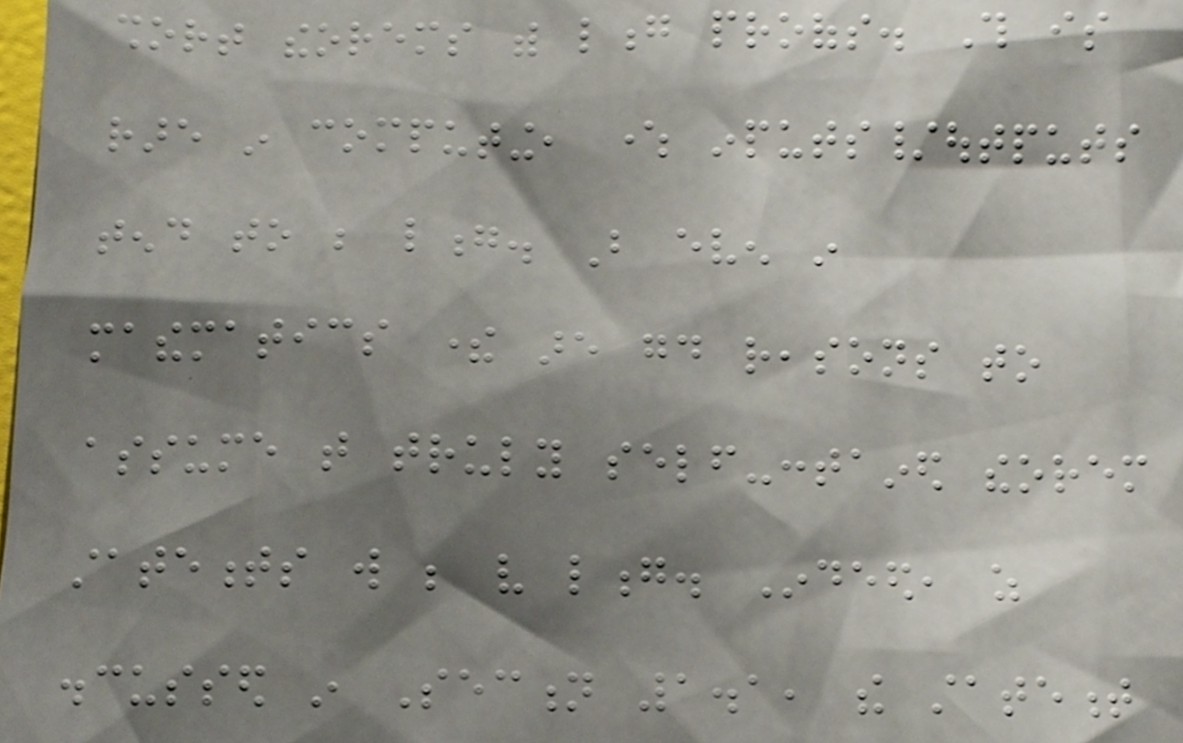short theorems with long proofs. This is
rare in computing, where inputs/outputs
tend to be long. But even in
mathematics there are good reasons to
assume that truly self-contained theorem
statements will be very long. Indeed, as
discussed in Section 1.1, the statement
